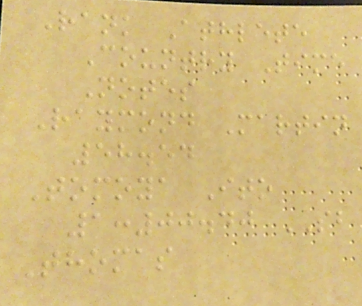Rank Athlete
Country Time
Notes
Raymond Martin
58.54
Tomoya Ito
1:00.40 SB
Thomas
